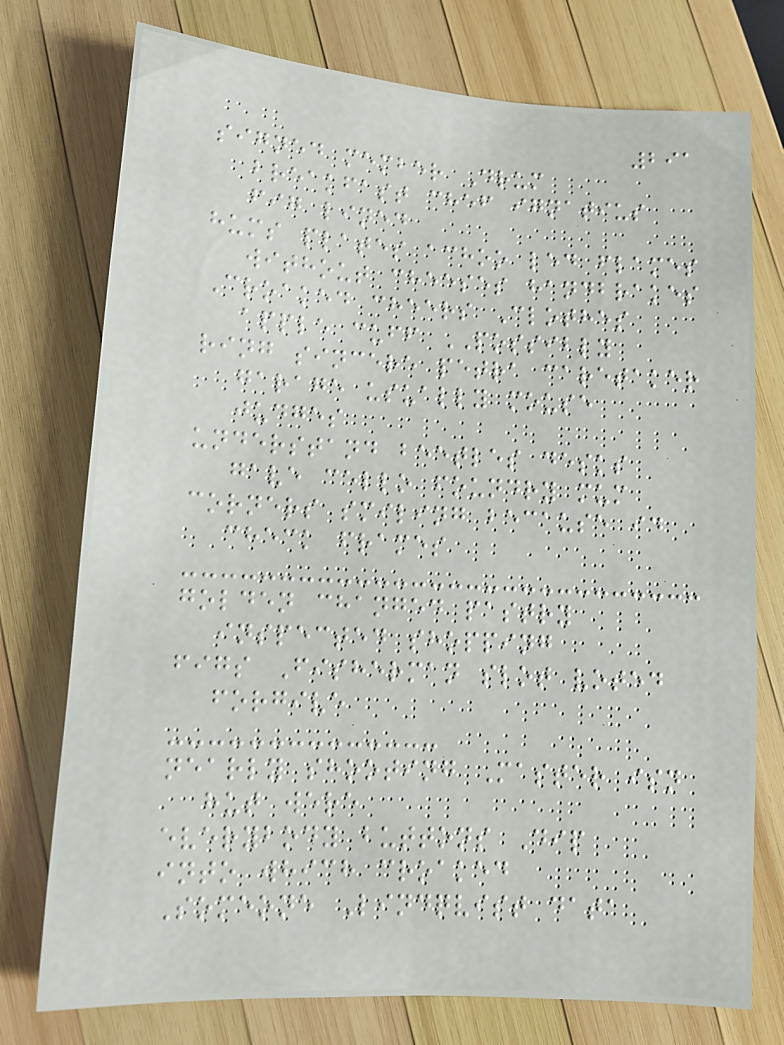291
signed member Drum
breakfast chef ignatius
fig lined
hums plates achoo led flames
without cheeses handbrakes
Croaked cheers Clothes
apple cuff POSSIBLY
ring sincere petra caretaker
garage usually mouse
judges
understand beetles desks
gave cello foundry mum
corners smiling because id
check frames
golden changed pastry
inspected shopping
figs Fisherman slot voted
forgive
nearly shooting Master isn
hut were
everybody buttons Dip
into which croaked
Someone Lindqvist data
